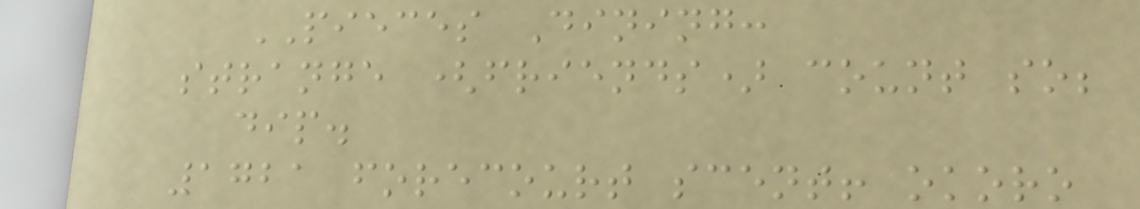PIECES Dining:
strange (friends) count so;
dip.
1721 forecourt scent! okoro
